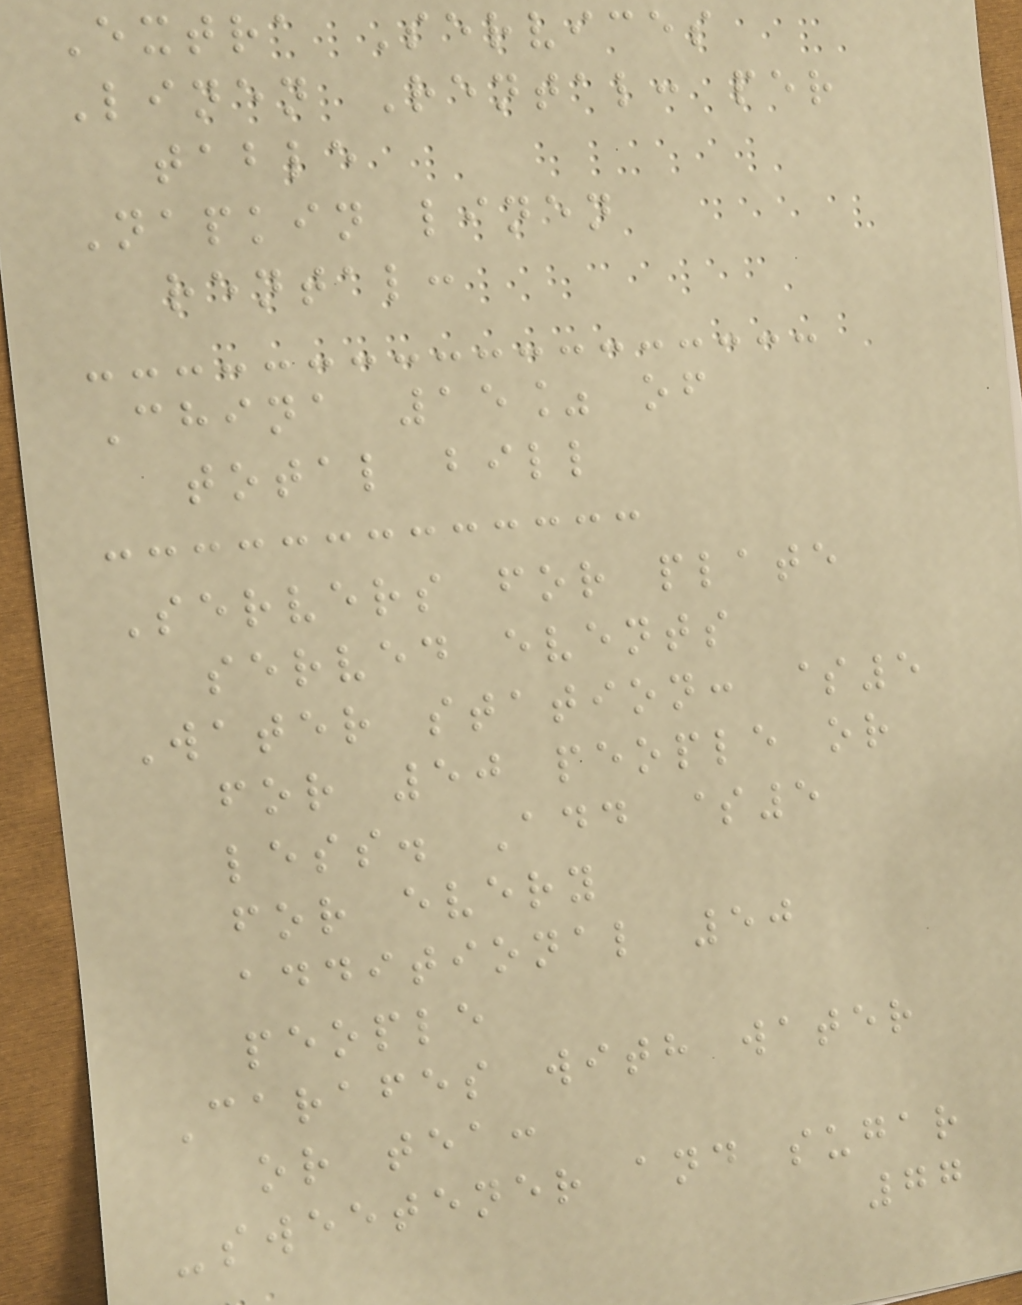Extra Services
Linen Rental: per
table
Napkin linen
rental:
China 15% of
total bill
Servers for plate
served events
Water station: $5
for 50 people or
less. Add $5
for every
additional 50
people
Carafes with water
or tea:
-sweetener and sugar
77
